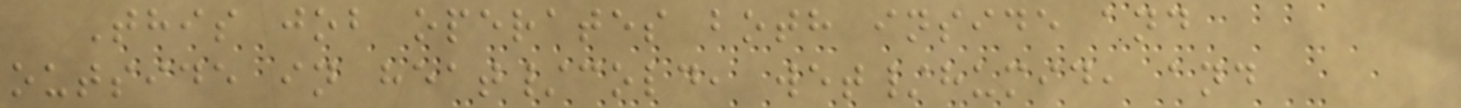This job operates both inside and
outside in heat/cold, wet/humid, and
